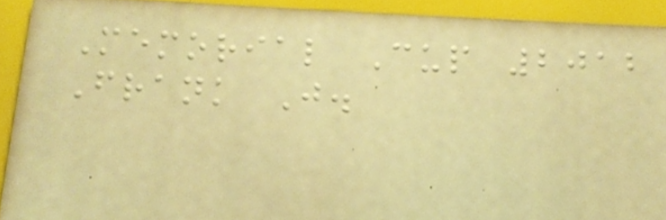Memorial Cup 2012
Frank J.
